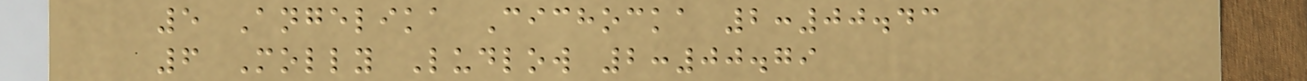5 Angelika Cichocka 2:00.43
6 Molly Ludlow 2:00.79
